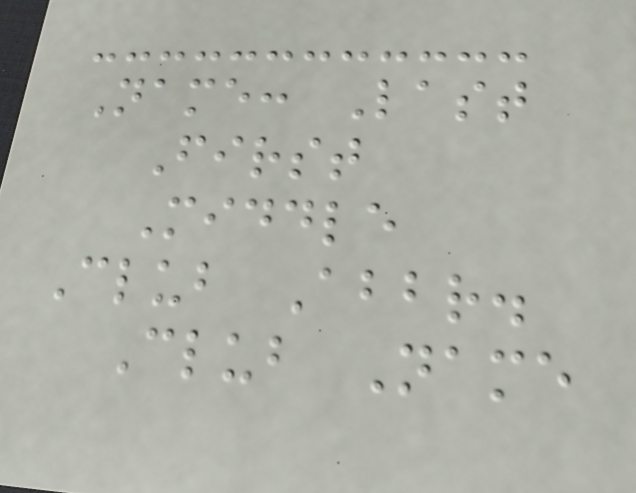Name: Last
First
Middle
Club Abbr.
Club Name
